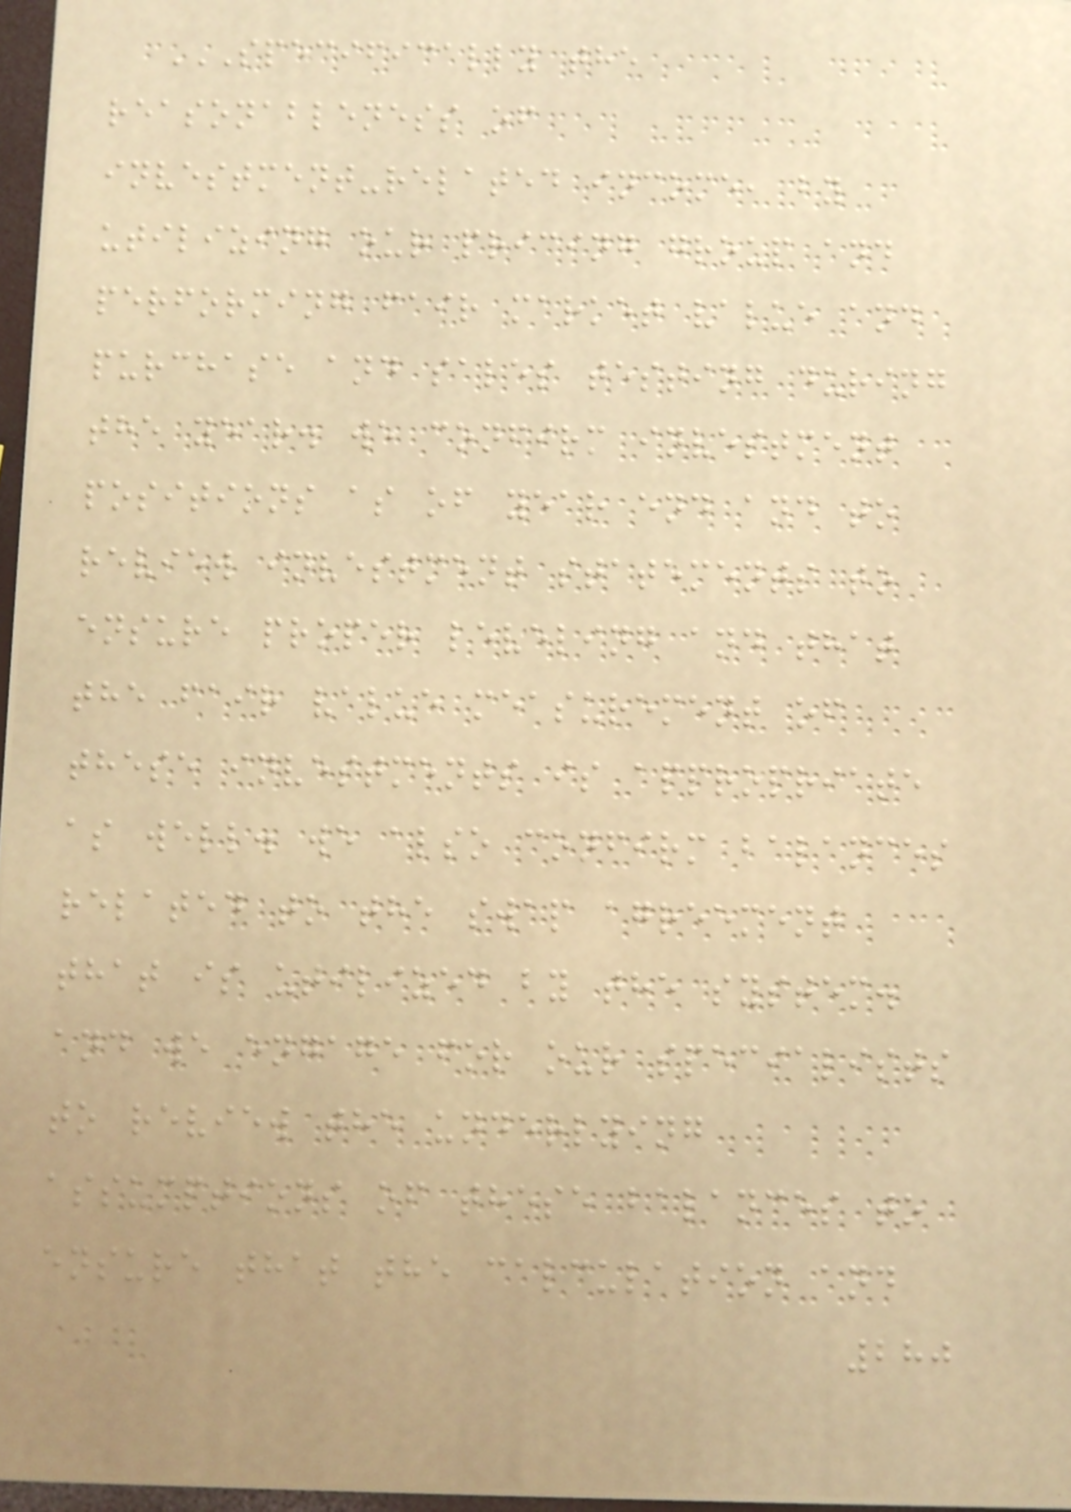SPECIFICALLY THE
REASONABLENESS OF
INVESTMENT-RELATED INCOME, BY
UTILIZING OUR PRICING GROUP AND
PERFORMING FAIR MARKET VALUE AND
PURCHASE AND SALES TESTING DURING
THE YEAR. WE CONFIRM INVESTMENT
POSITIONS AS OF YEAR END AND TO
REVIEW INVESTMENT STATEMENTS TO
ENSURE PROPER LEVELING AND THAT
THE FAIR VALUE MEASUREMENT OF
THESE INVESTMENTS IS APPROPRIATE
AS WELL. WE ALSO CONFIRM BALANCES
RELATED TO THE SWAP AGREEMENT
THAT IS UTILIZED BY THE SYSTEM.
AND WE ENGAGE FOR OUR SPECIALISTS
TO REVIEW THE UNDERLYING
ASSUMPTIONS OF THESE BALANCES TO
ENSURE THAT THE CALCULATION AND
280
